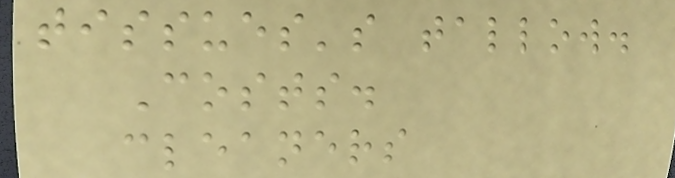tissues's tallow.
Costs.
cleaners
